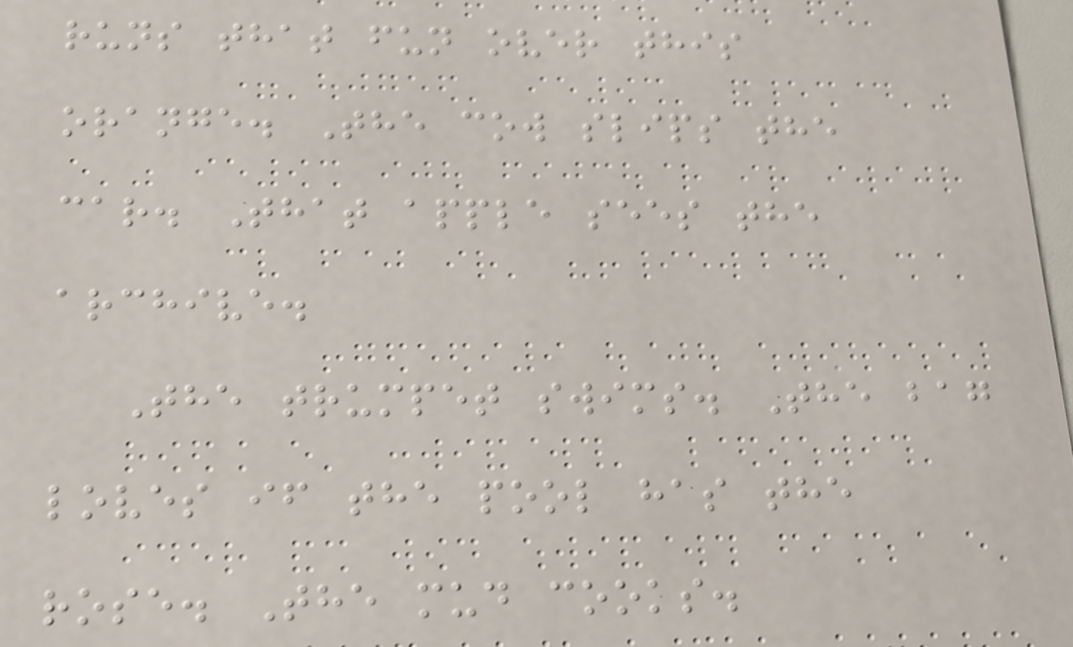runs that fun over this
orange. The cow slips the
car. That apple sees the
archive.
The trumpet swims. The bag
loves if the pool has the
rose. The mud cooks.
